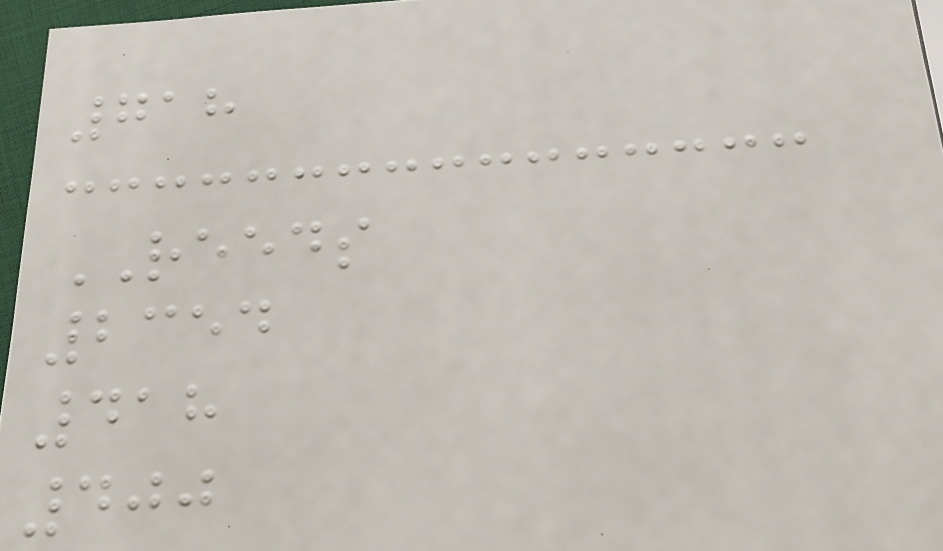718
REEDS
2354
418
400
